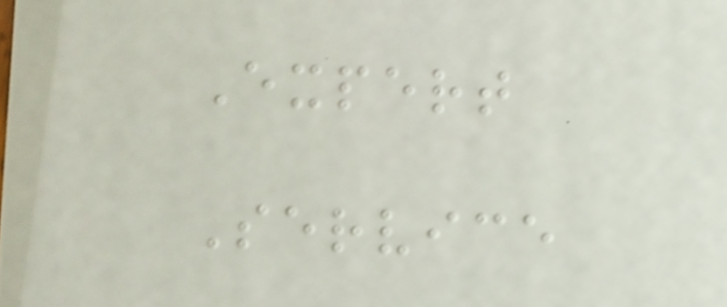Expert
Service
